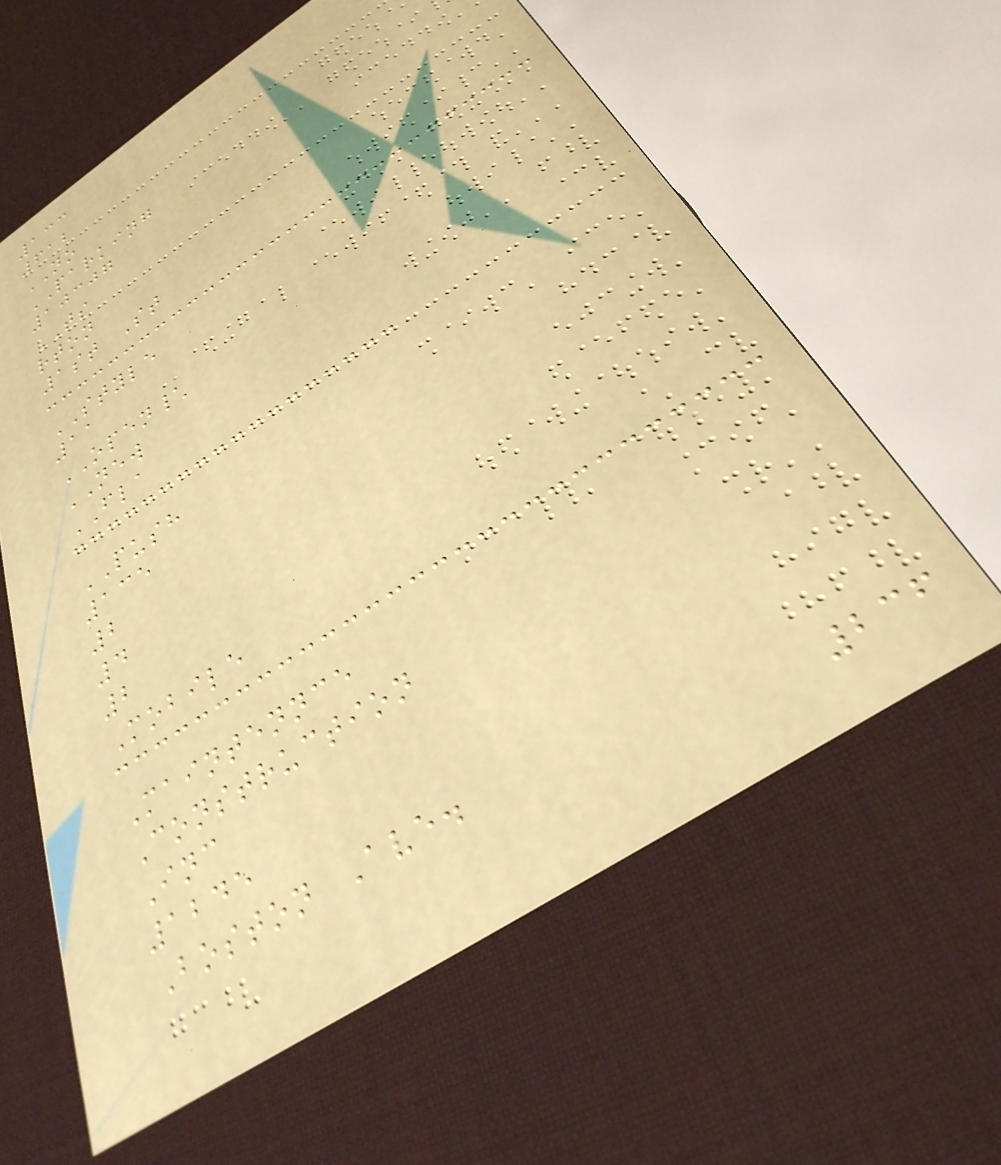133
612
NO
PARKING
10307
TS
rton
1st St
STYLE
11
OPEN\
NEW
FLA
PUSH
135
2
4
2
Mobile
Maintennce
Construction
Inc
1245
Boston Ave.
236
